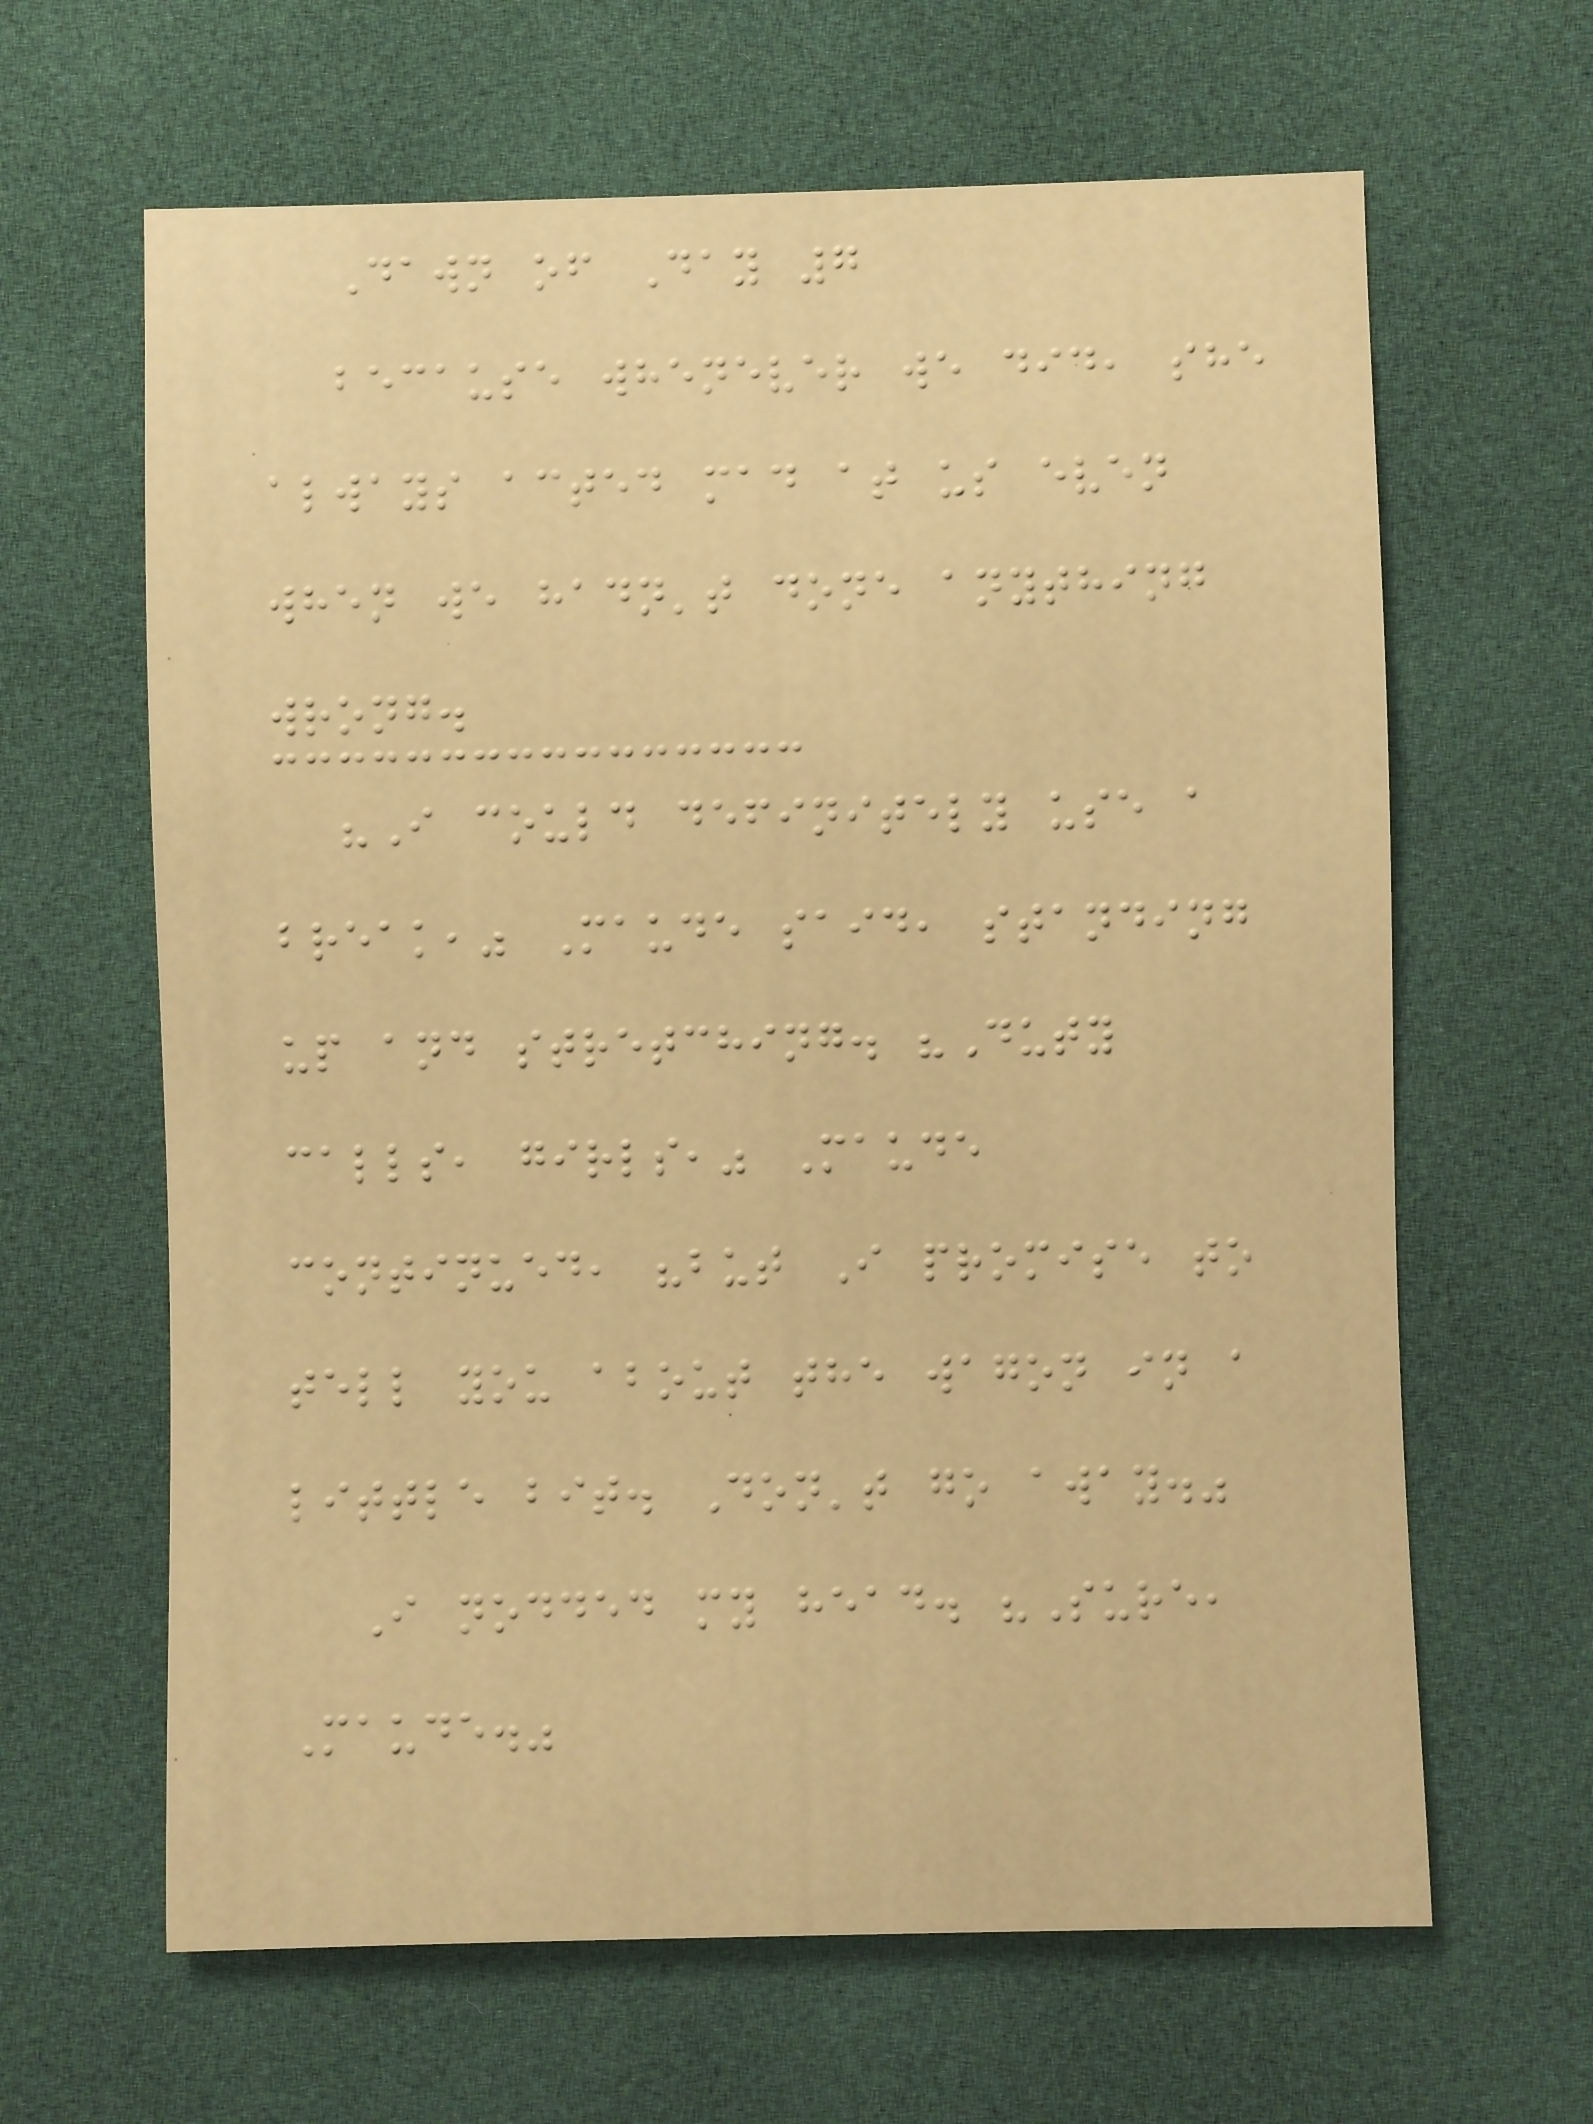Dawn of Day 7
because whenever we did, she
always acted mad at us even
when we hadn't done anything
wrong.
"I could definitely use a
break," Maude said, standing
up and stretching. "Duty
calls, girls," Maude
continued, "but I promise to
tell you about the wagon in a
little bit. Don't go away."
I nodded my head. "Sure,
Maude."
